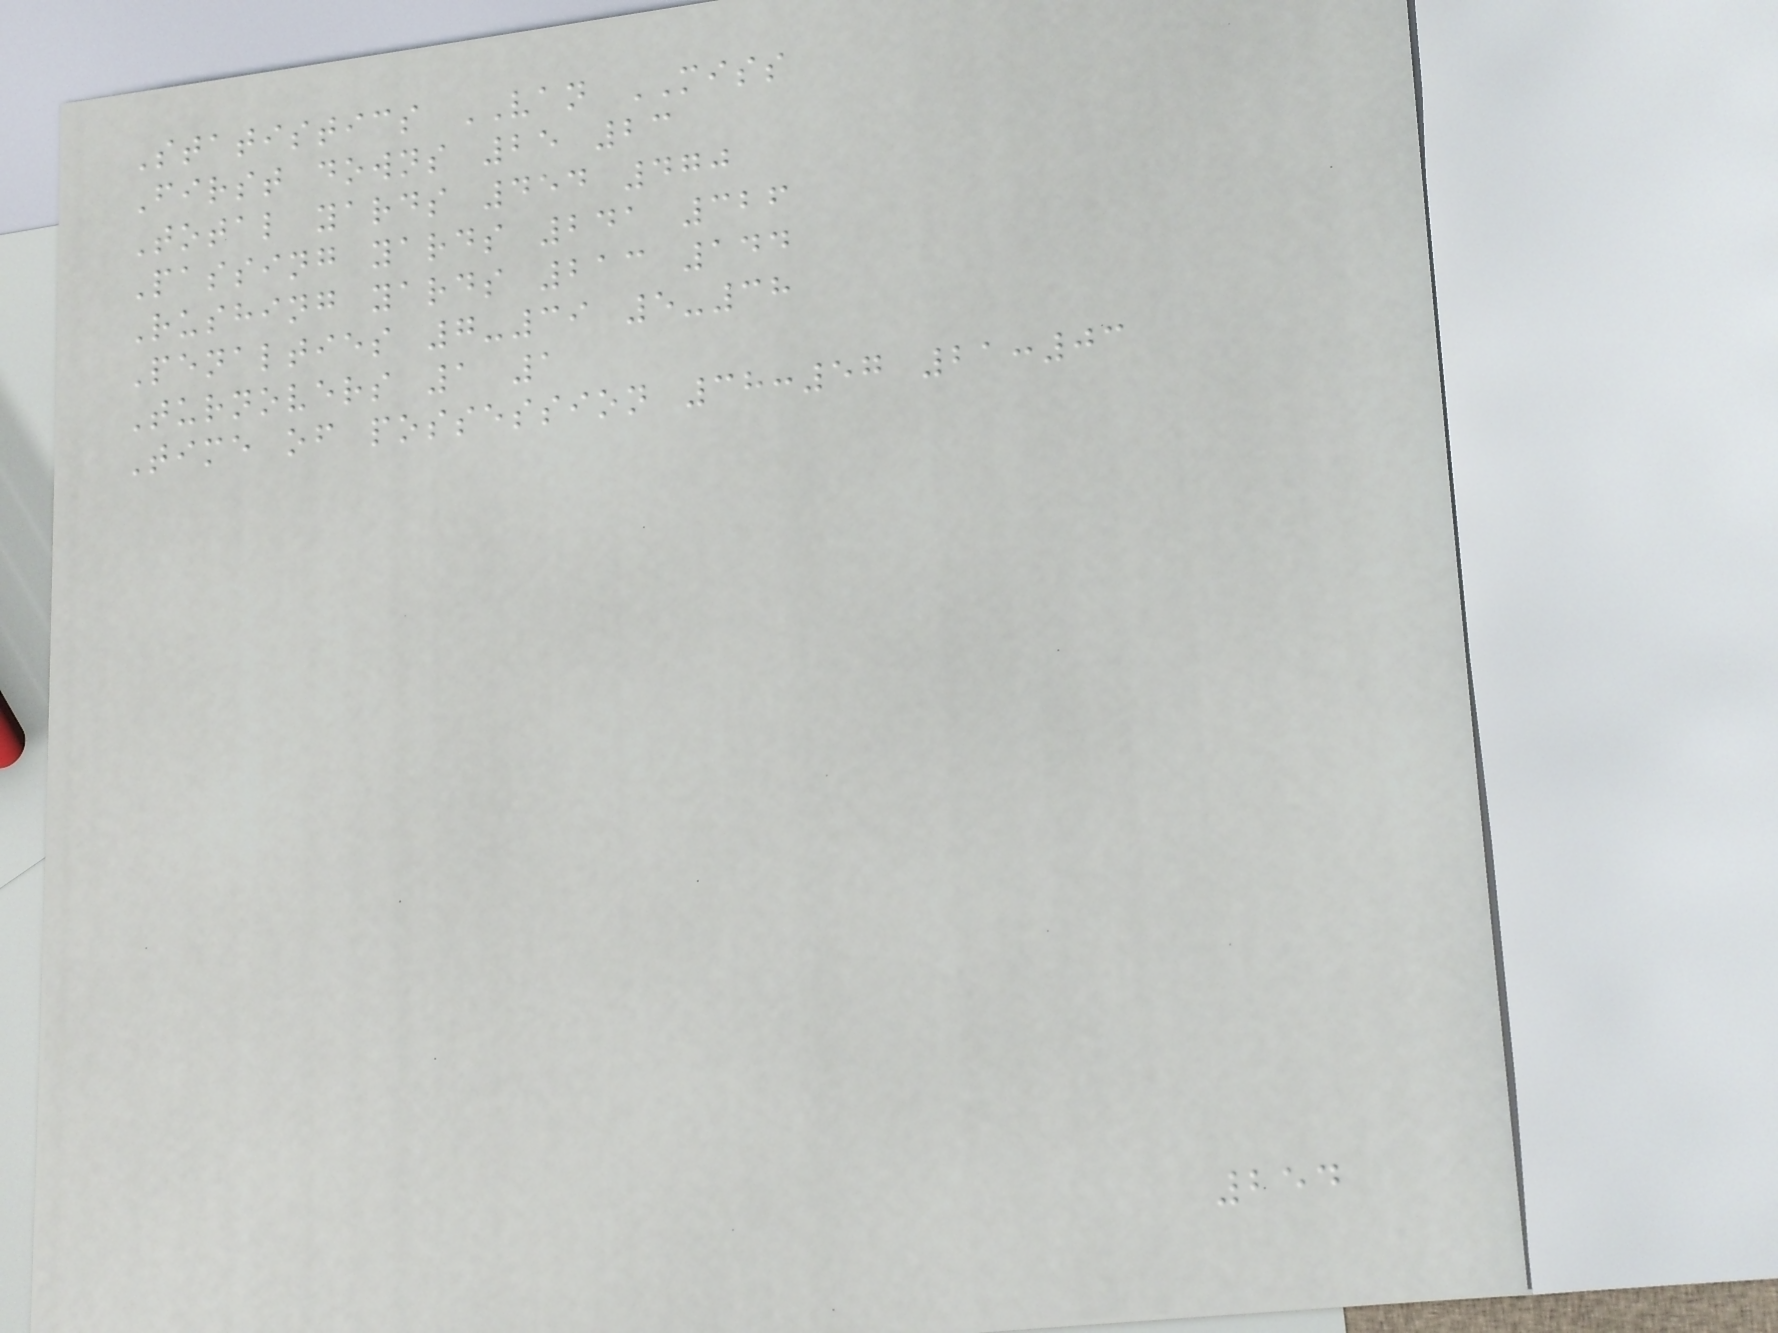Statistics VAN MISS
First downs 25 23
Total yards 454 470
Passing yards 241 326
Rushing yards 213 144
Penalties 7-39 5-38
Turnovers 1 1
Time of possession 38:57 21:03
254
